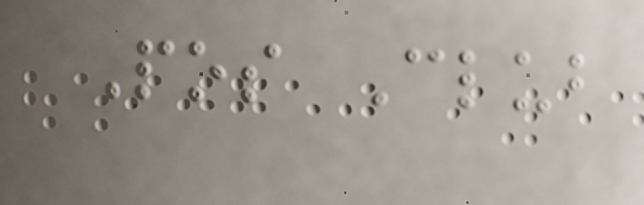Pos Club
